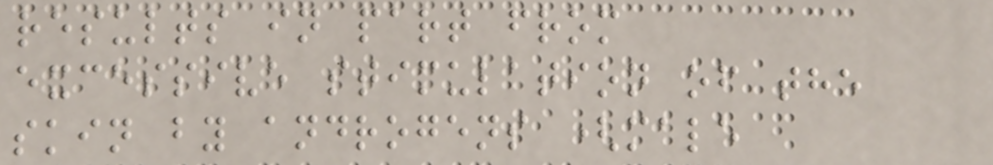results in part from
excessive stimulation of the
skin by androgens (male
